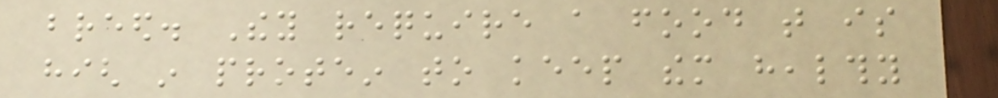breed. They require a food that is
high in protein to keep them healthy
